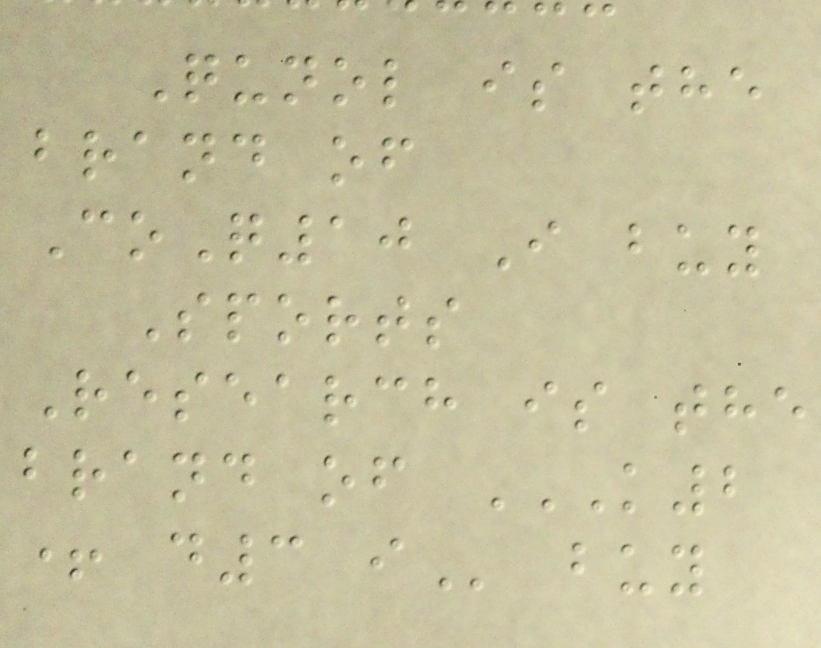Qunol is the
brand of
CoQ10 I buy
Sports
Research is the
brand of K2
+ D3 I buy
